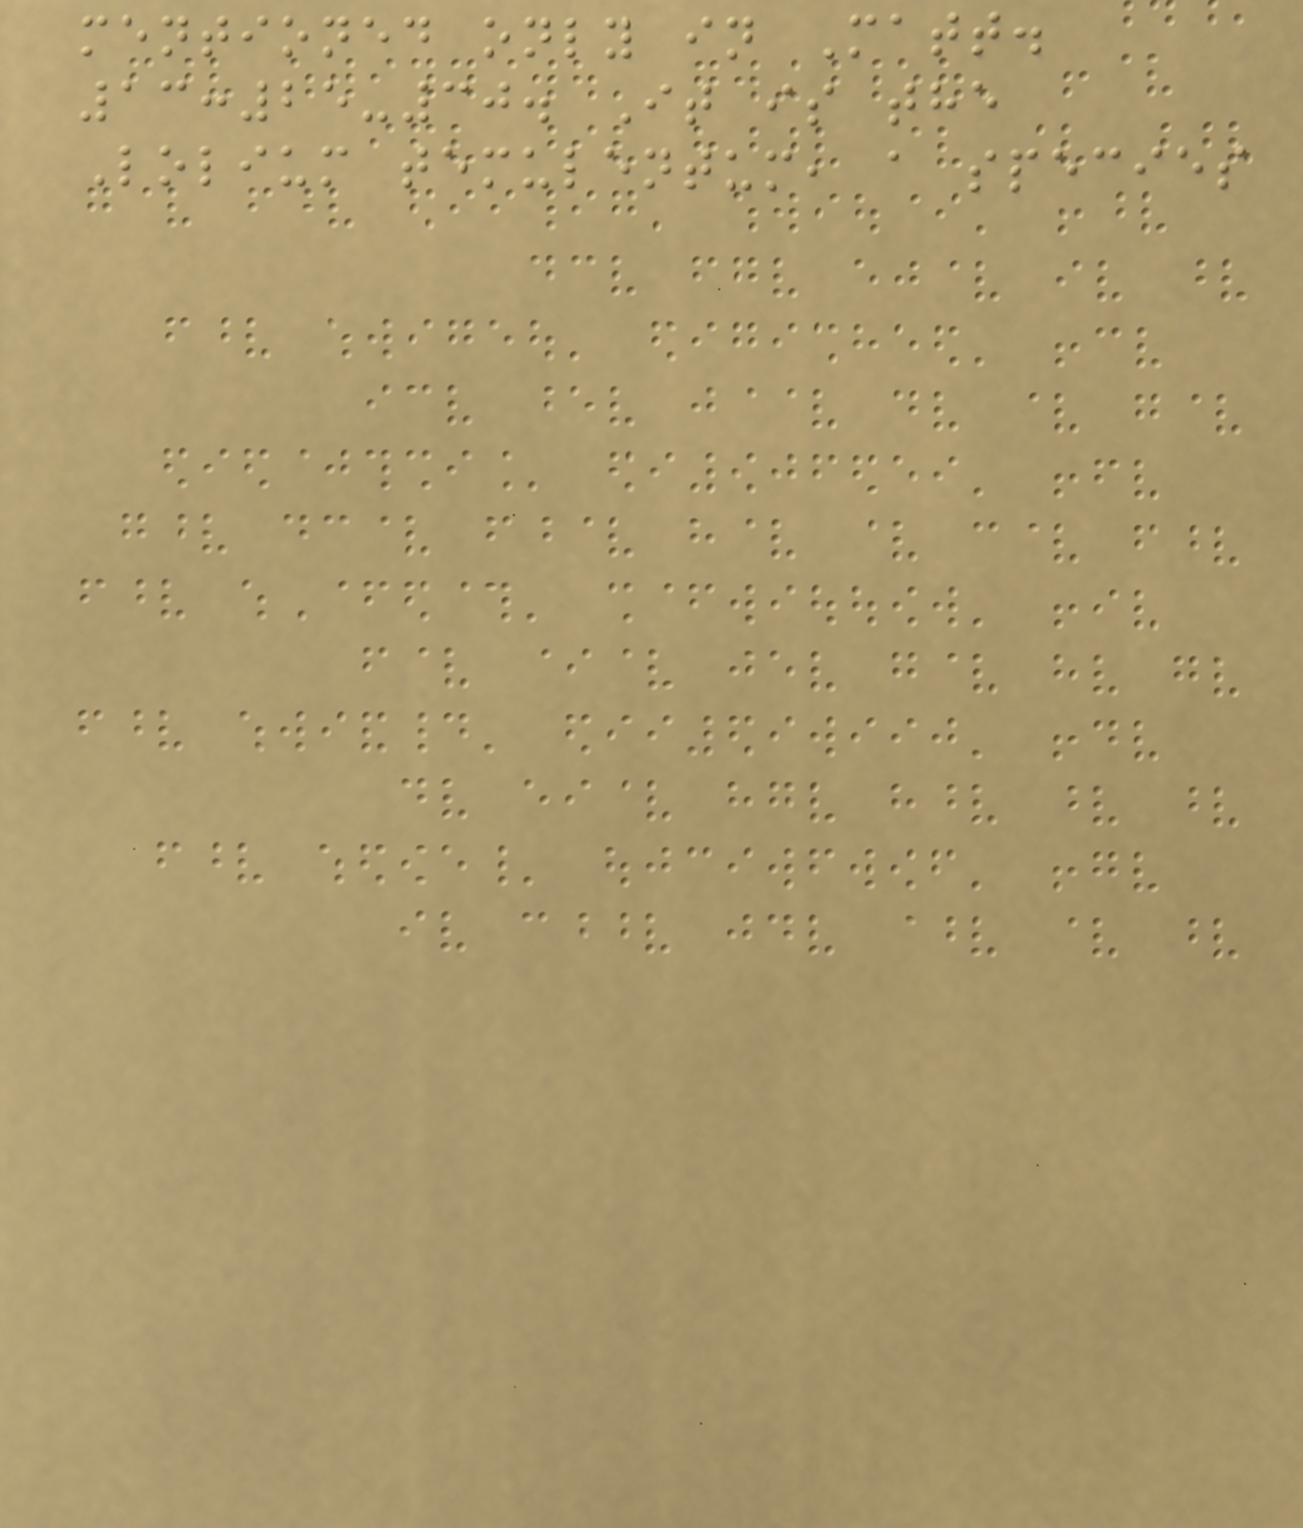mentioned only in Matt.
13:25-30. It is the
Lolium temulentum, a species
